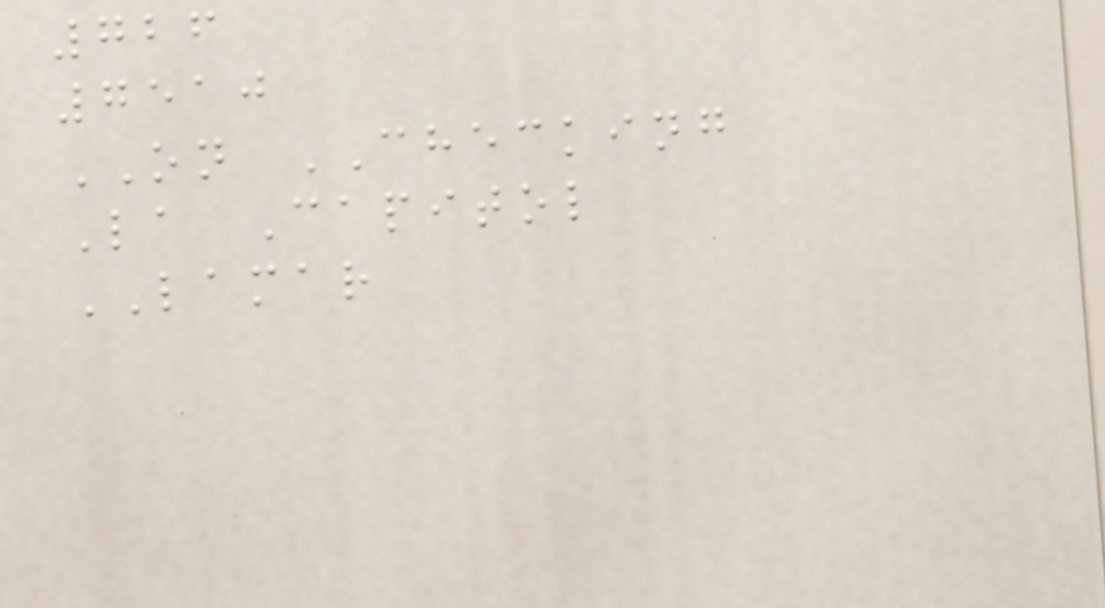726
7510
ON CHECKING
La Capitol
LAMAR
